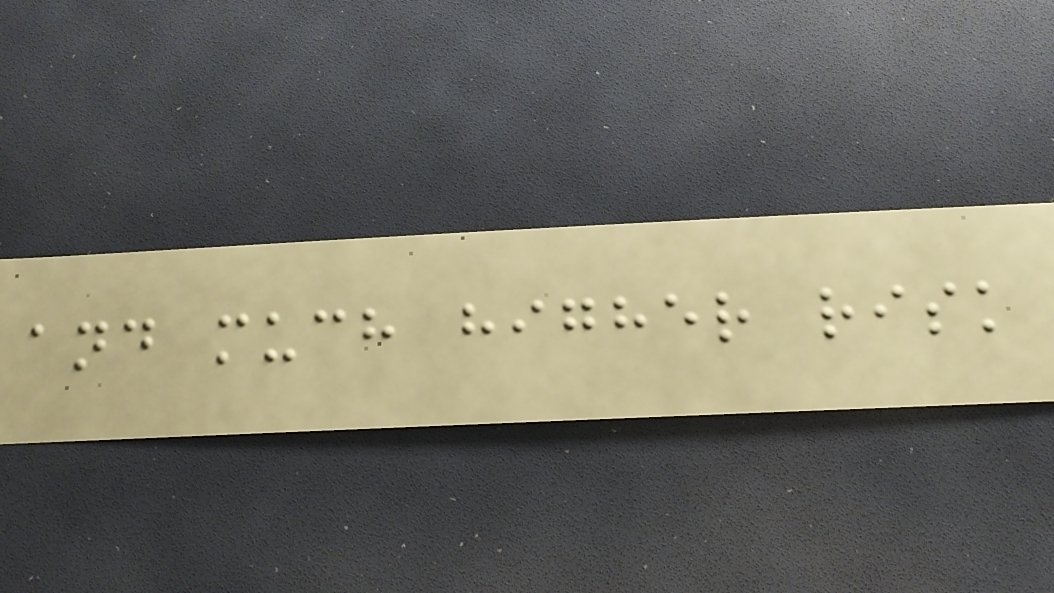and much higher risk
